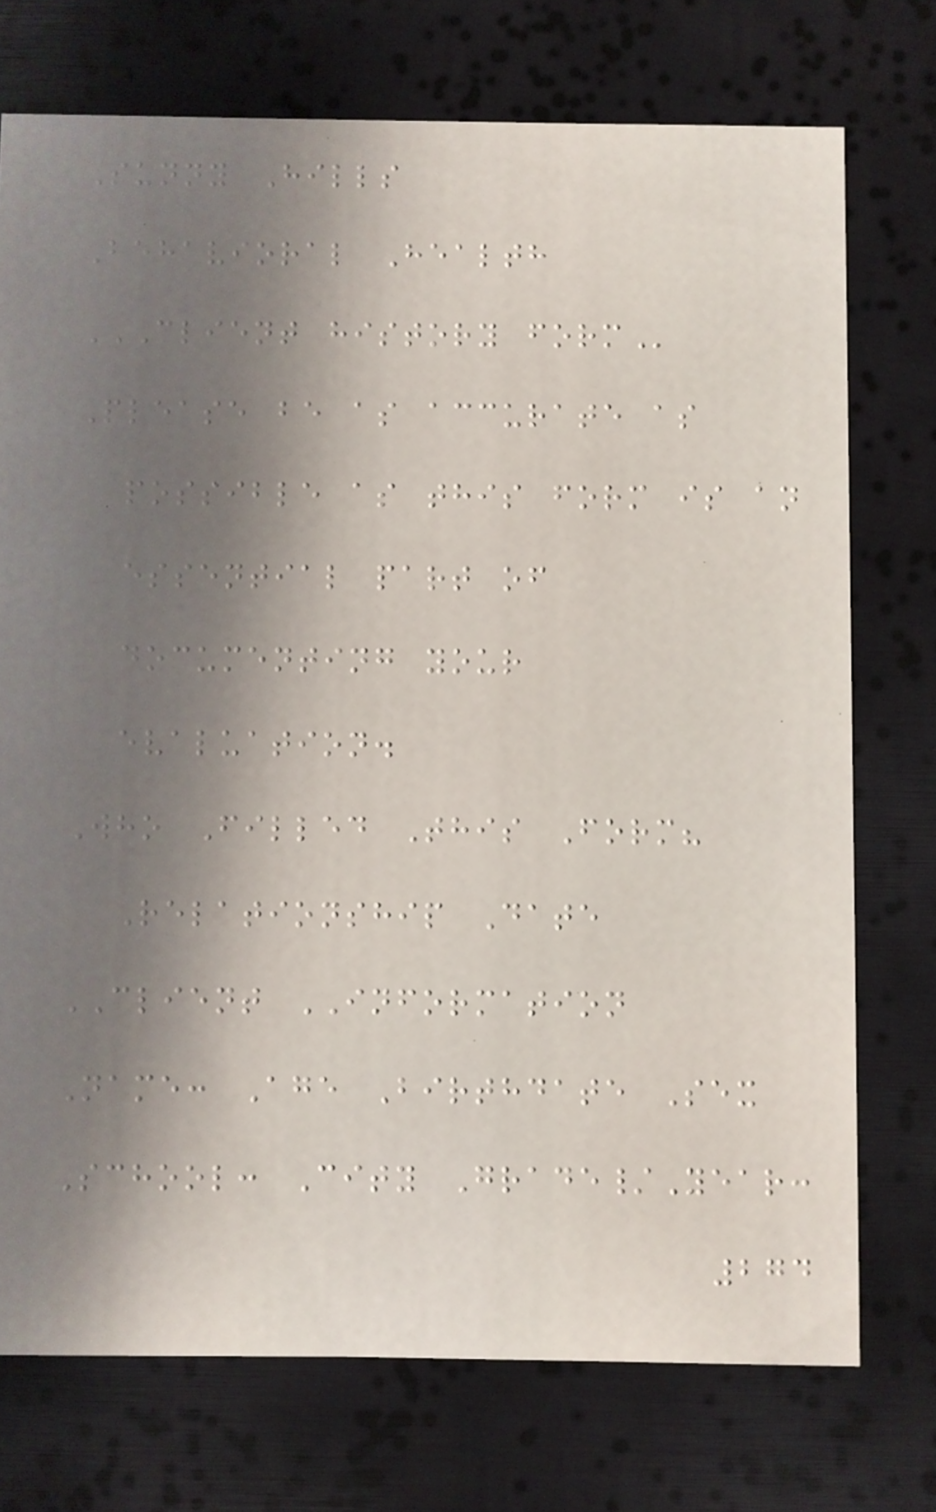Sunny Hills
Behavioral Health
CLIENT HISTORY FORM
Please be as accurate as
possible as this form is an
essential part of
documenting your
evaluation.
Who Filled This Form?
Relationship Date
CLIENT INFORMATION
Name: Age Birthdate Sex
School: City Grade/Year:
274
